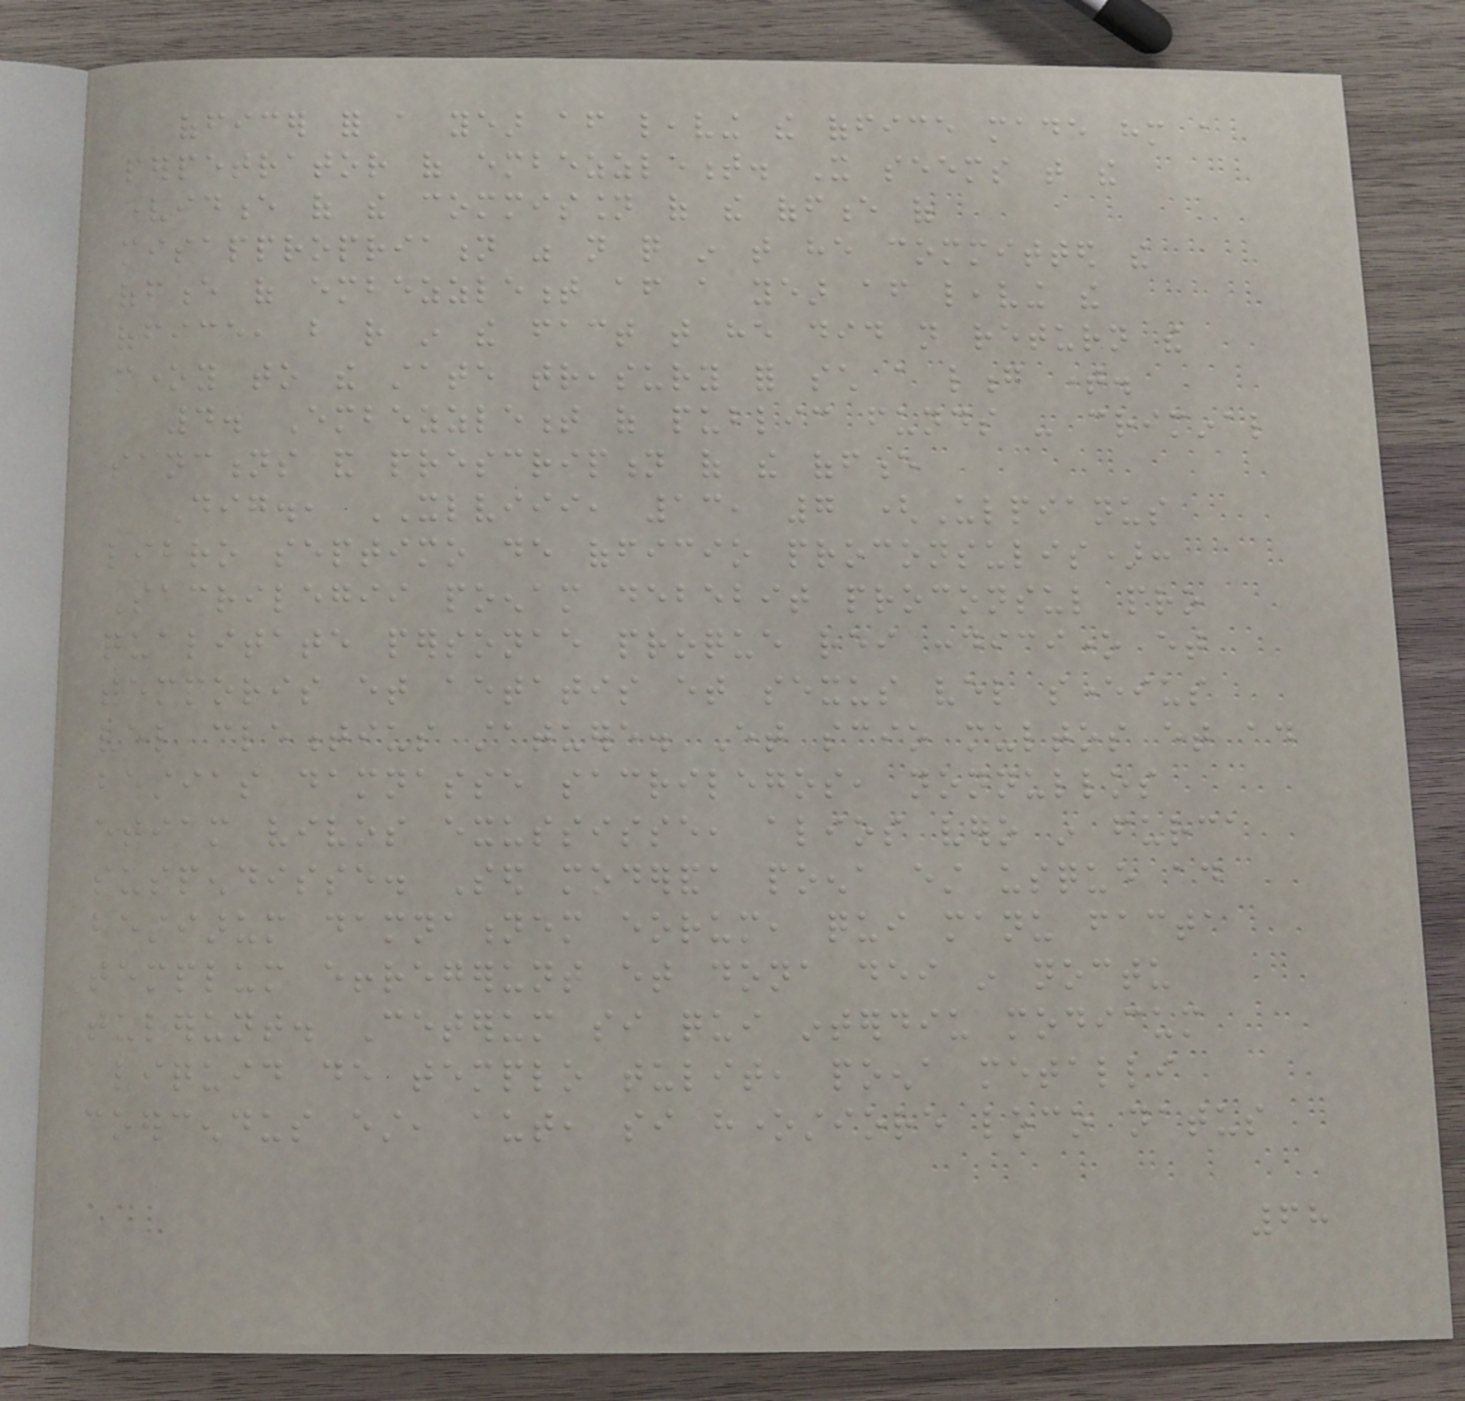officer for a year after leaving the office made him a
perpetrator of embezzlement. It seems that the
evidence of the commission of the offence of
misappropriation was not quite in that he committed the
offence of embezzlement after a year after leaving the
office, but rather in the fact that he did not return the
money to the state treasury for such a long time.
4. Embezzlement of public funds - criminal
sanctions and prescription of the offence
Dig., XLVIII, 13, 7 (Ulpianus
libro septimo de officio proconsulis):
Sacrilegii poenam debebit proconsul pro
qualitate personae proque rei condicione et
temporis et aetatis et sexus vel severius
vel clementius statuere. Et scio multos et ad
bestias damnasse sacrilegos, nonnullos
etiam vivos exussisse, alios vero in furca
suspendisse. Sed moderanda poena est usque ad
bestiarum damnationem eorum, qui manu facta
templum effregerunt et dona dei in noctu
tulerunt. Ceterum si qui interdiu modicum
aliquid de templo tulit, poena metalli
coercendus est, aut, si honestiore loco natus
68
